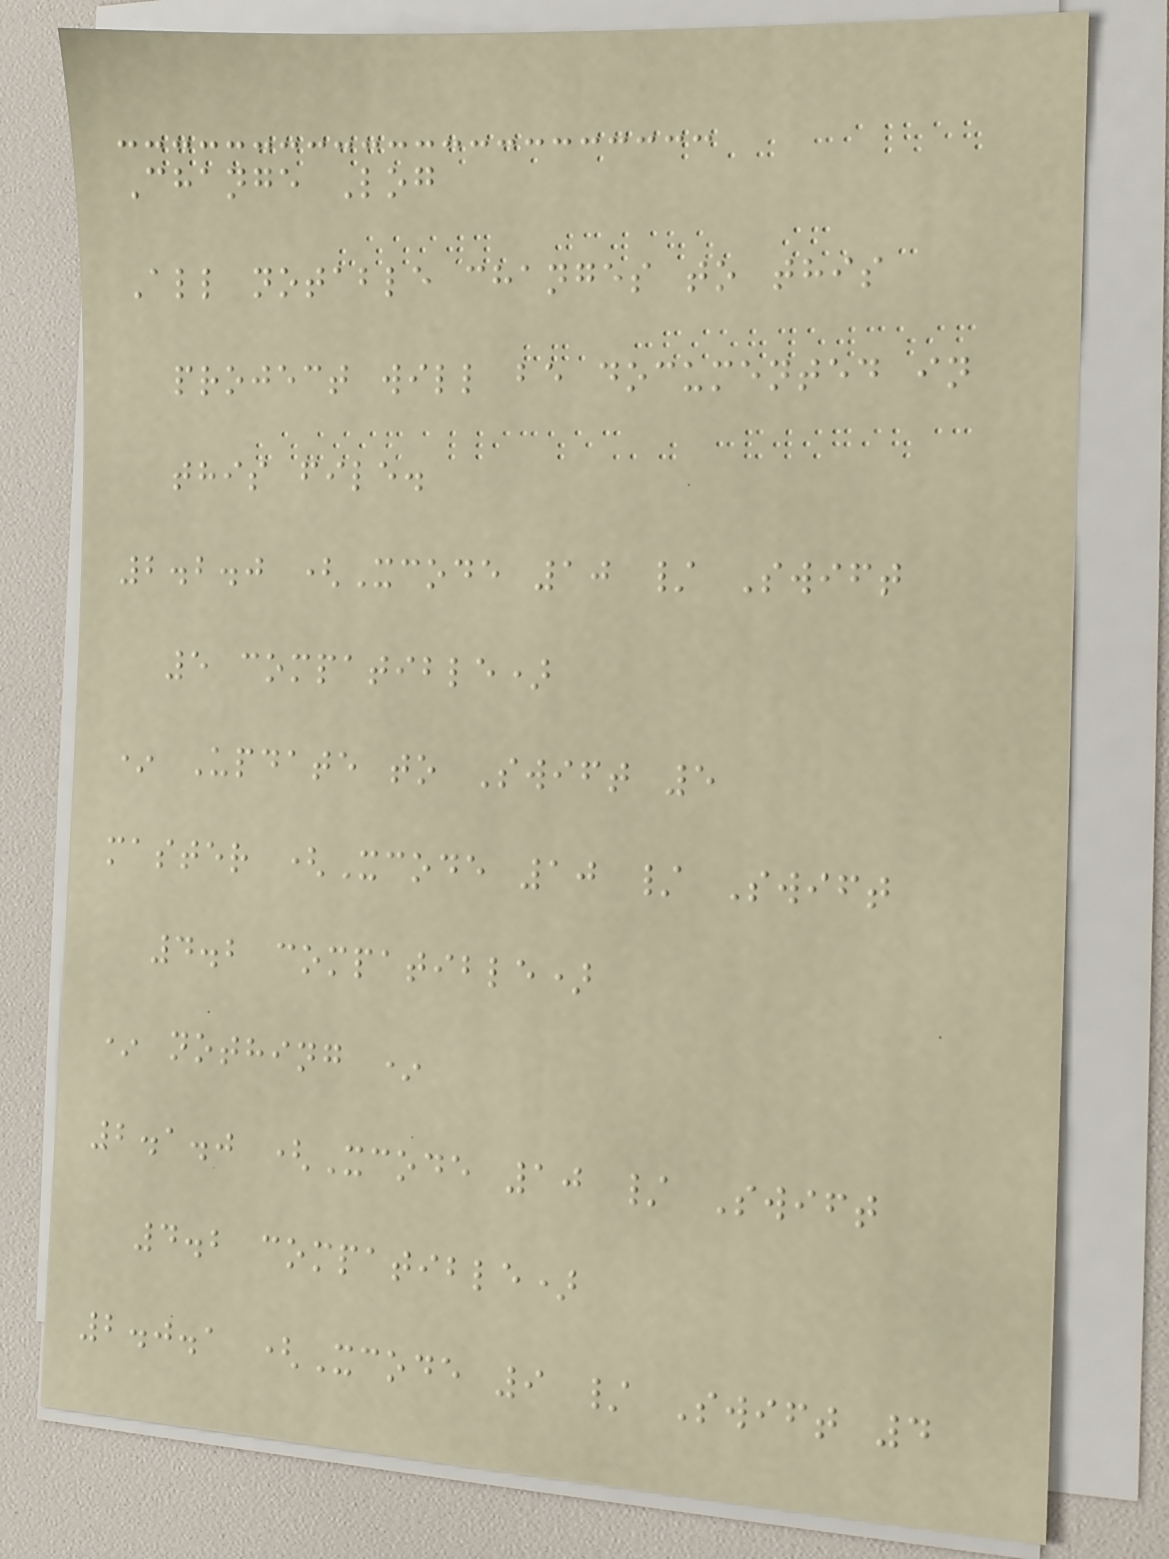Change Log
All notable changes to this
project will be documented in
this file.
2.2.0 (Xcode 10 / Swift
5 compatible)
* Update to Swift 5
master (Xcode 10 / Swift
4.2 compatible)
* nothing *
2.1.0 (Xcode 10 / Swift
4.2 compatible)
2.0.1 (Xcode 9 / Swift 4
